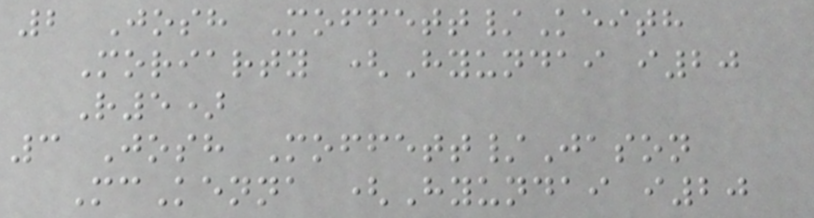2 Josh Moffett/Keith
Moriarty (Hyundai i20
R5)
3 Josh Moffett/Jason
McKenna (Hyundai i20
